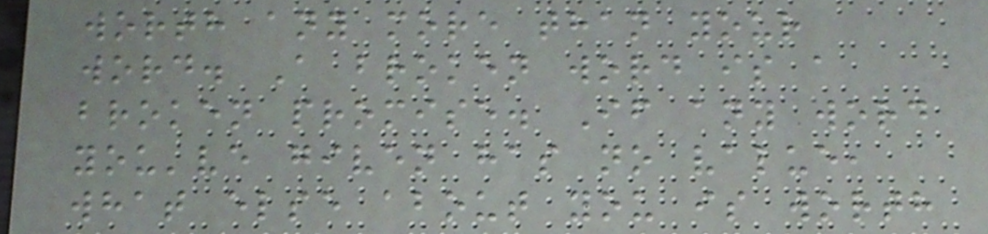worth any more than your
word. A broken word is a
broken promise. If any word
you've given has no value,
what else about you is worth
